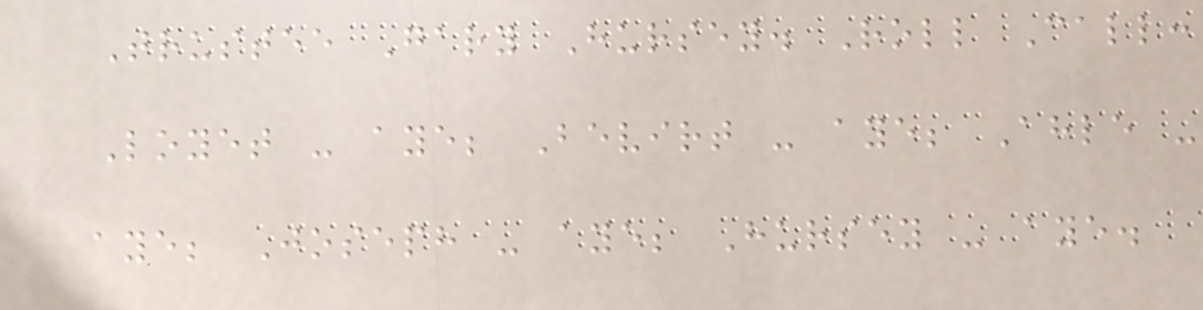Trustee Gary Hursey. Roll Call:
Loyet - aye; Bevirt - aye; Ahle -
aye; Joseph - aye; Hursey - aye.
